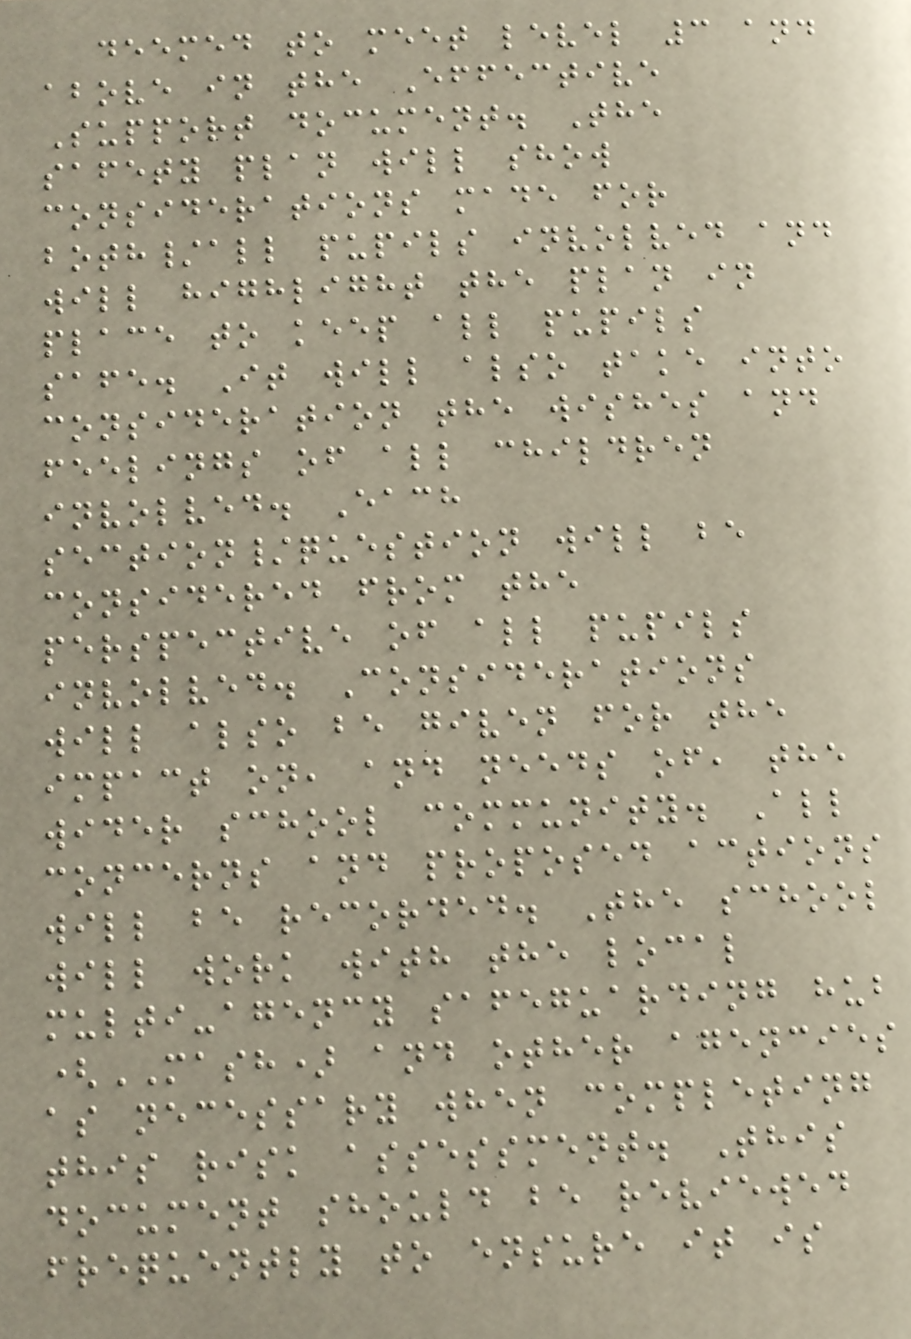deemed to meet level 3 and
above in the Effective
Support document. The
safety plan will show
considerations made for
both/all pupils involved and
will highlight the plan in
place to keep all pupils
safe. It will also take into
consideration the wishes and
feelings of all children
involved. Each
section/question will be
considered from the
perspective of all pupils
involved. Considerations
will also be given for the
impact on, and needs of, the
wider school community. All
concerns and proposed actions
will be recorded. The school
will work with the local
multi-agency safeguarding hub
(MASH) and other agencies
as necessary when completing
this risk assessment. This
document should be reviewed
frequently to ensure it is
